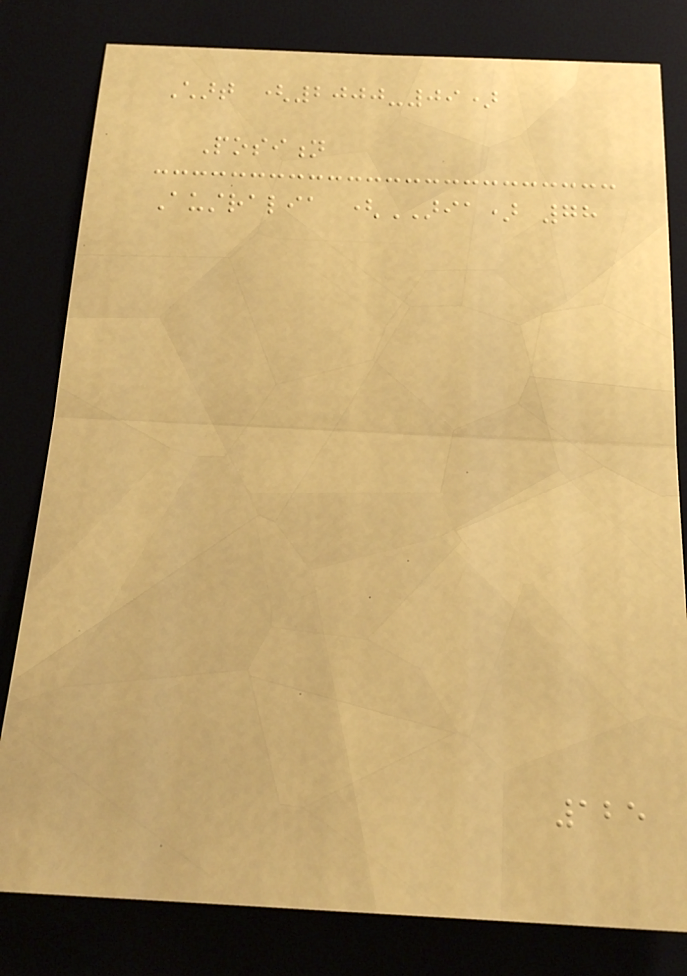Chart (2000-09)
Position
Australia (ARIA) 78
125
